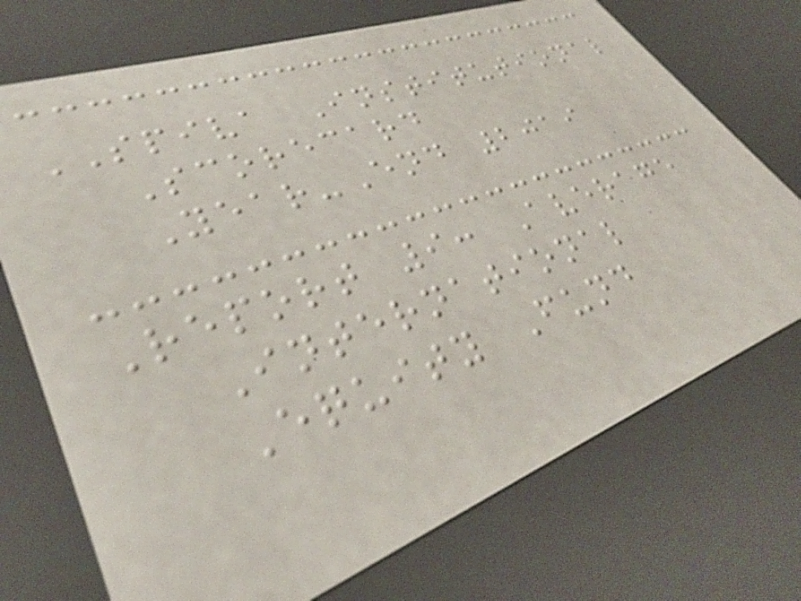SPIVA Institutional
Scorecard
Year-End 2019
Report 9: Average
International
Equity Fund
